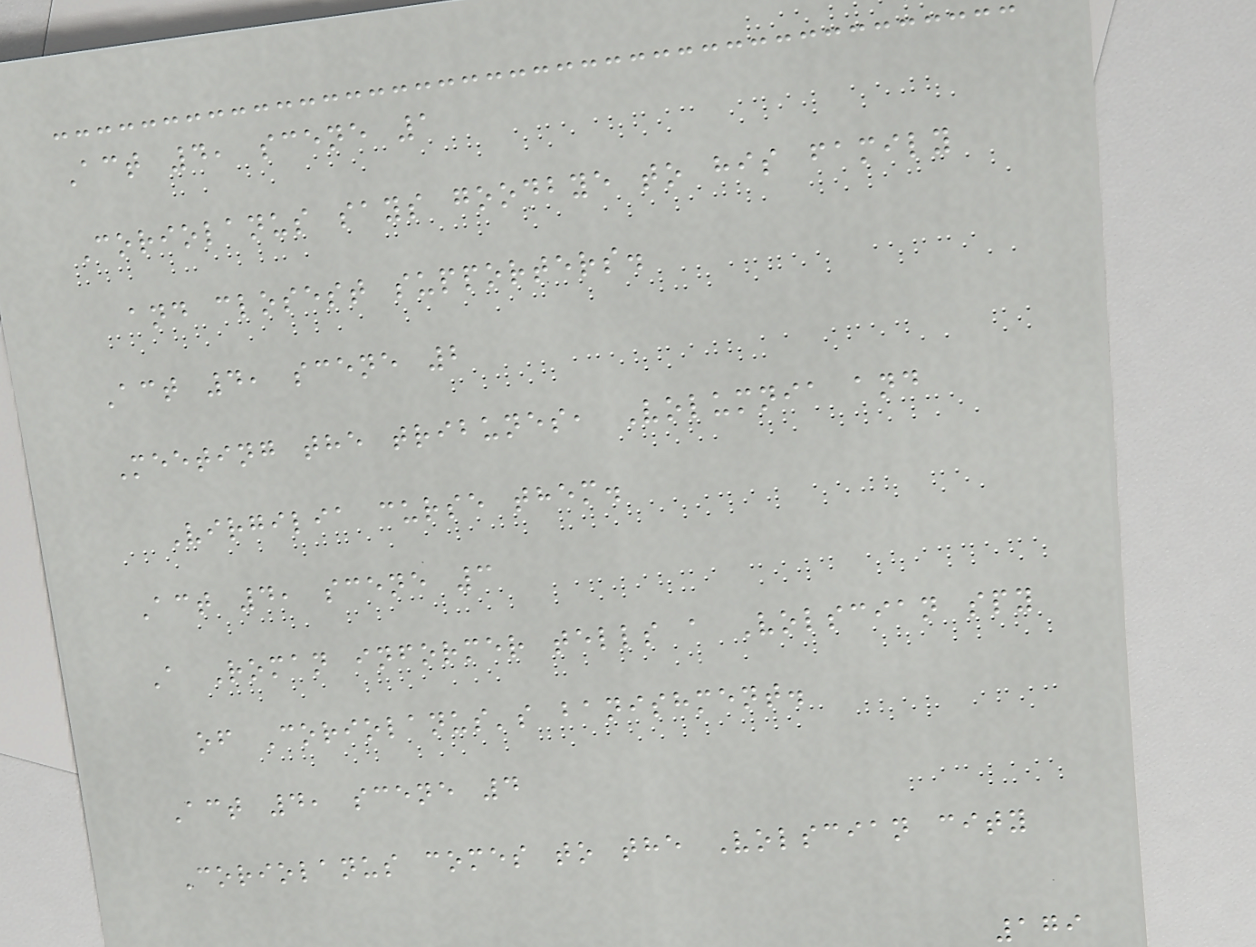Act 4, scene 1
Coriolanus says goodbye to his family
and closest supporters.
Act 4, scene 2
Meeting the tribunes, Volumnia and
Virgilia curse them.
Act 4, scene 3
A Roman informer tells a Volscian spy
of Coriolanus's banishment.
Act 4, scene 4
Coriolanus comes to the Volscian city
179
